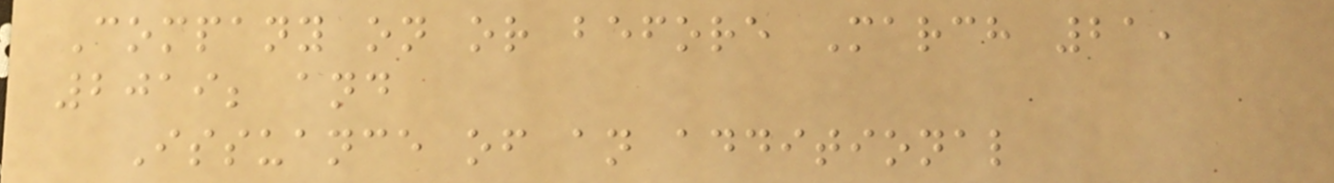Company on or before March 21,
2019; and
Issuance of an additional
